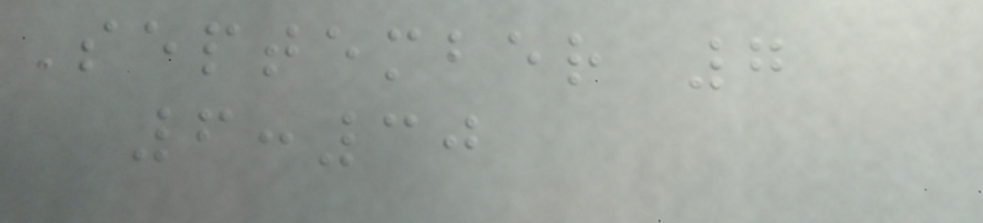September 7
6:30
